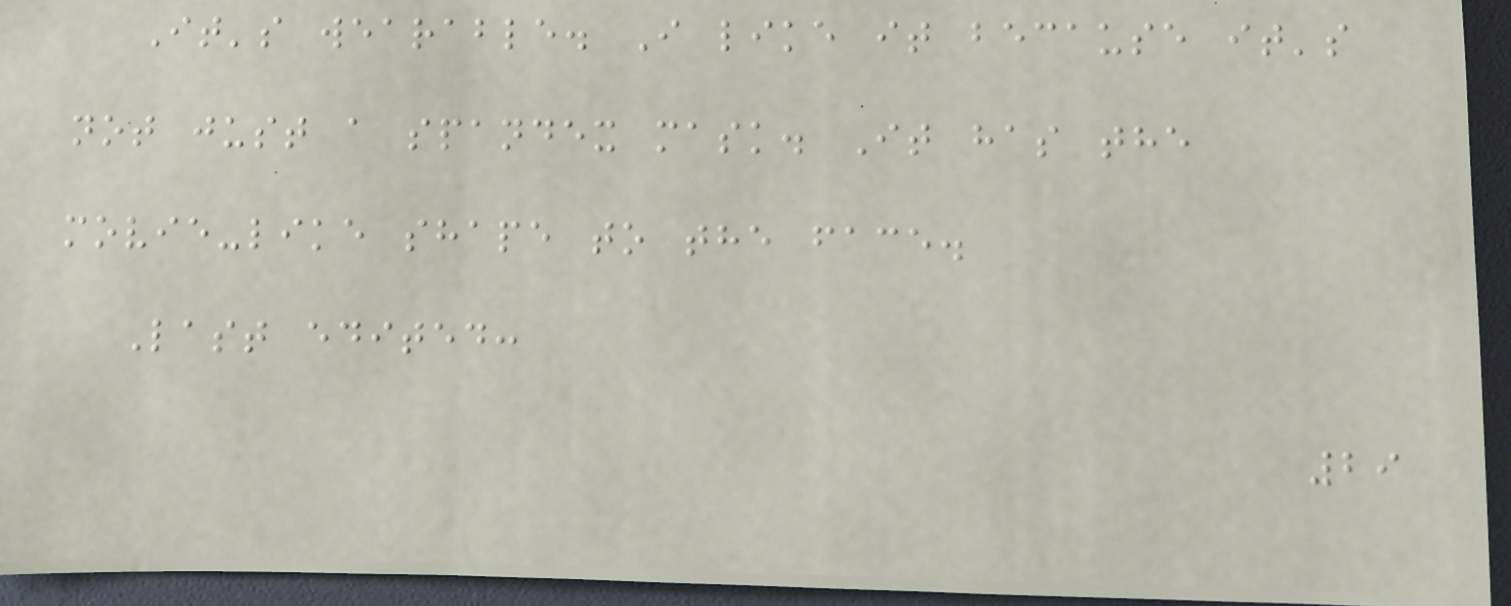It's wearable. I like it because it's
not just a spandex mask. It has the
movie-like shape to the face.
Last edited:
29
